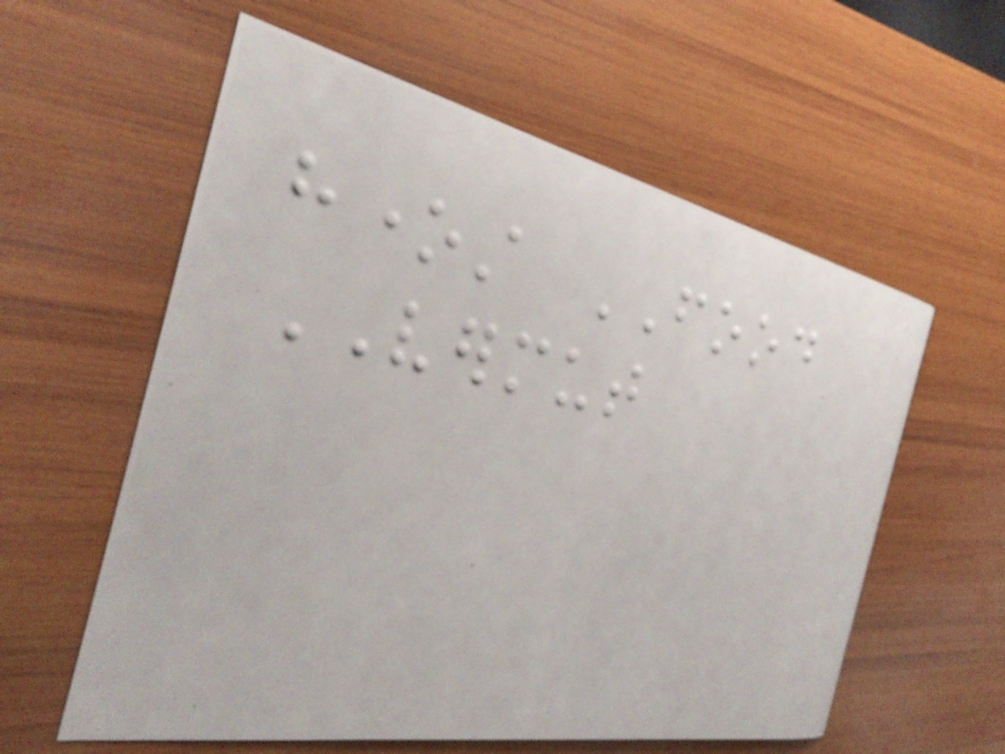honest FOOD
VERMUT
